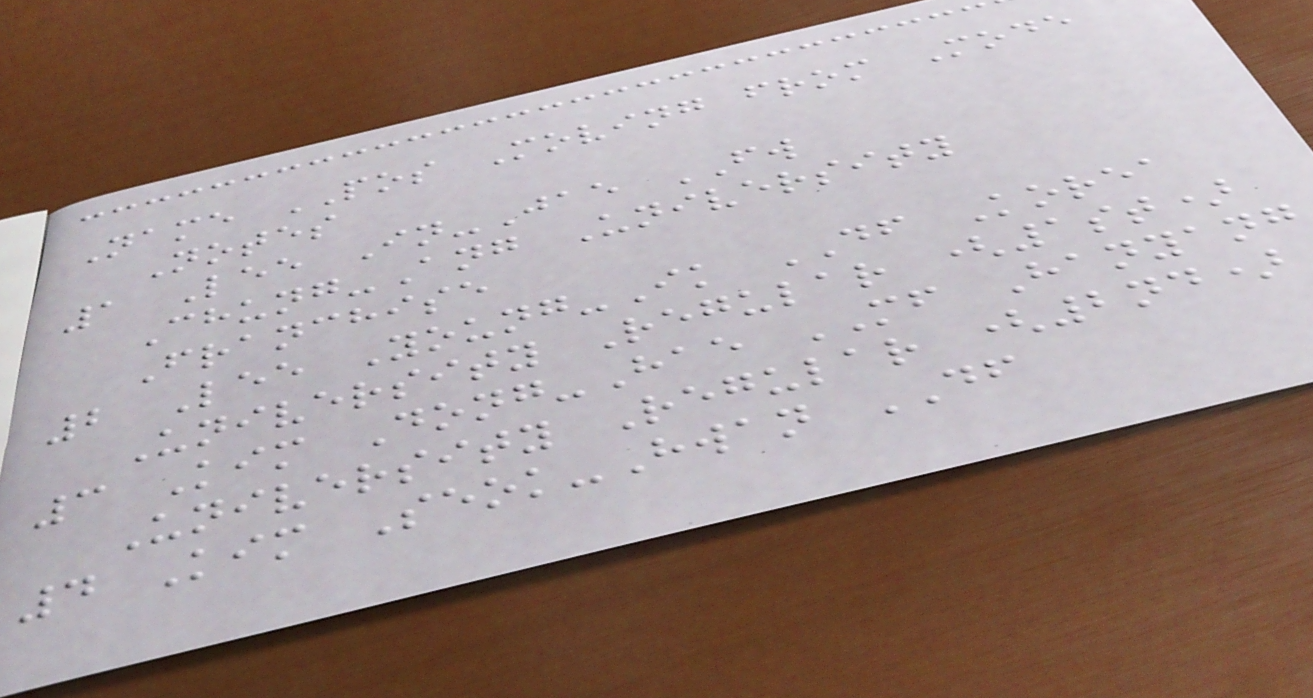Name POS Moving from Mode
Notes
1 Lee In-Jae FW
Chung-Ang University
Franchise
2 Lee Young-Ik DF Korea
University Regular (1st)
3 Kim Dong-Hae MF Hanyang
University Regular (2nd)
4 Kim Seok-Hwan DF
